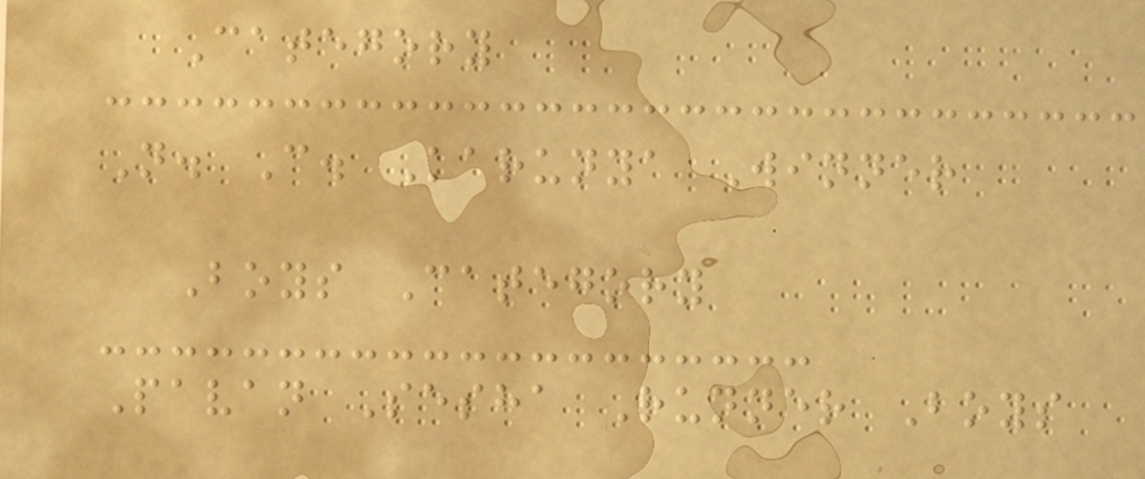Category
N. C. Karunya Winner
Boys Category
Pavan Sesha Runner Boys
